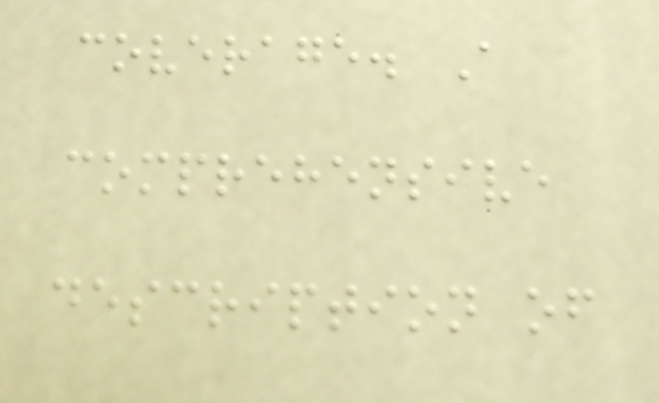coverage. A
comprehensive
description of
